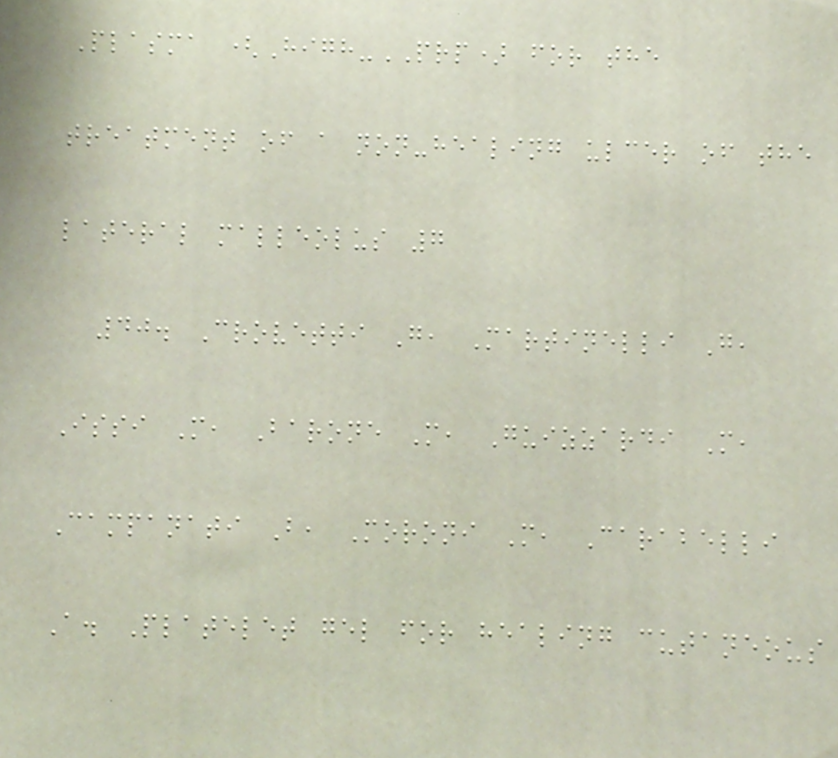Plasma (High-PRP) for the
treatment of a non-healing ulcer of the
lateral malleolus 7
40. Crovetti G, Martinelli G,
Issi M, Barone M, Guizzardi M,
Campanati B, Moroni M, Carabelli
A. Platelet gel for healing cutaneous
